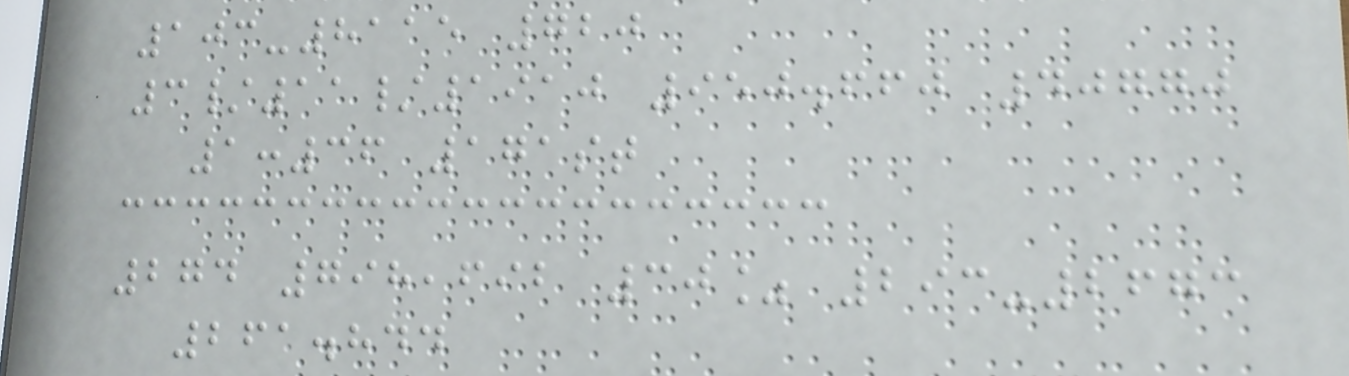103-8115 720
3/11/1910 950.660 40770
1:36 171st
274 798,692 30% 293-2673
261.844
